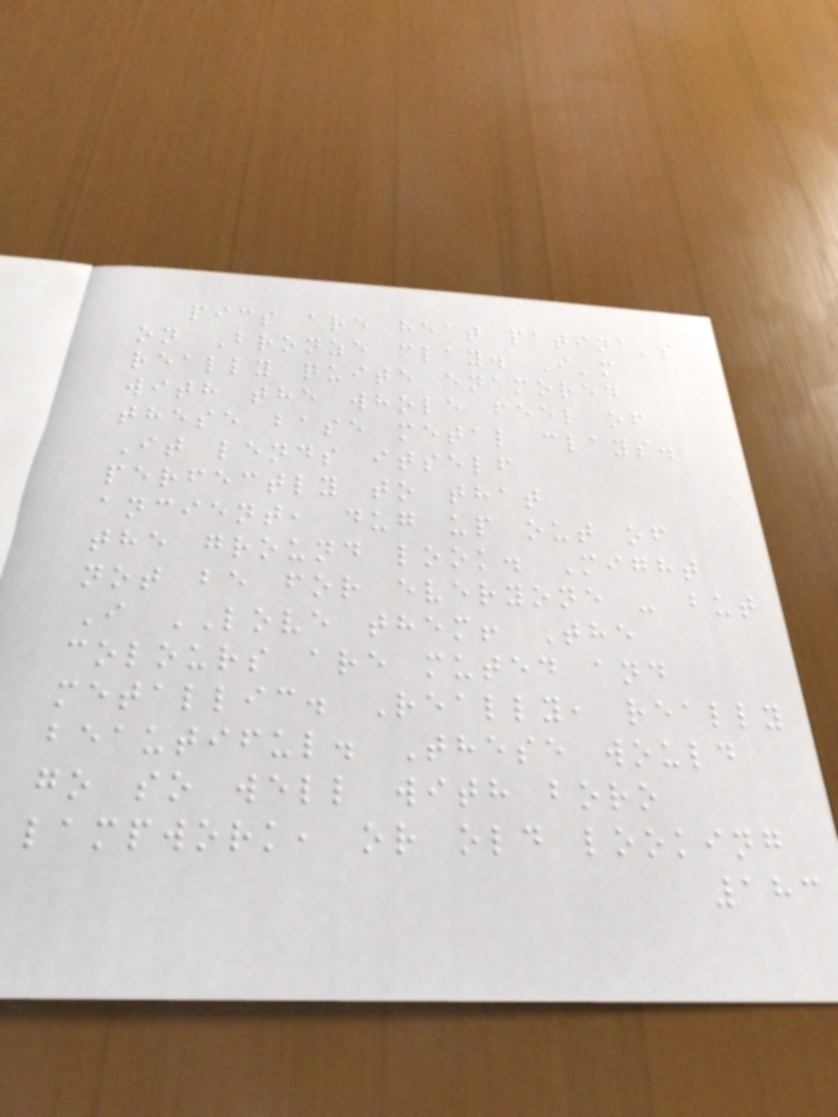pics are heat patina's
on Bronze clay. I'm
really quite enamored
with the whole feel of
these base metal clays.
It lends itself
perfectly to that
ancient, dug up out of
the ground look. Might
not be for everyone - but
I LOVE them! The
colours are muted and
metallic. Really, really
beautiful. These would
go so well with boro
lampwork, or old looking
183
